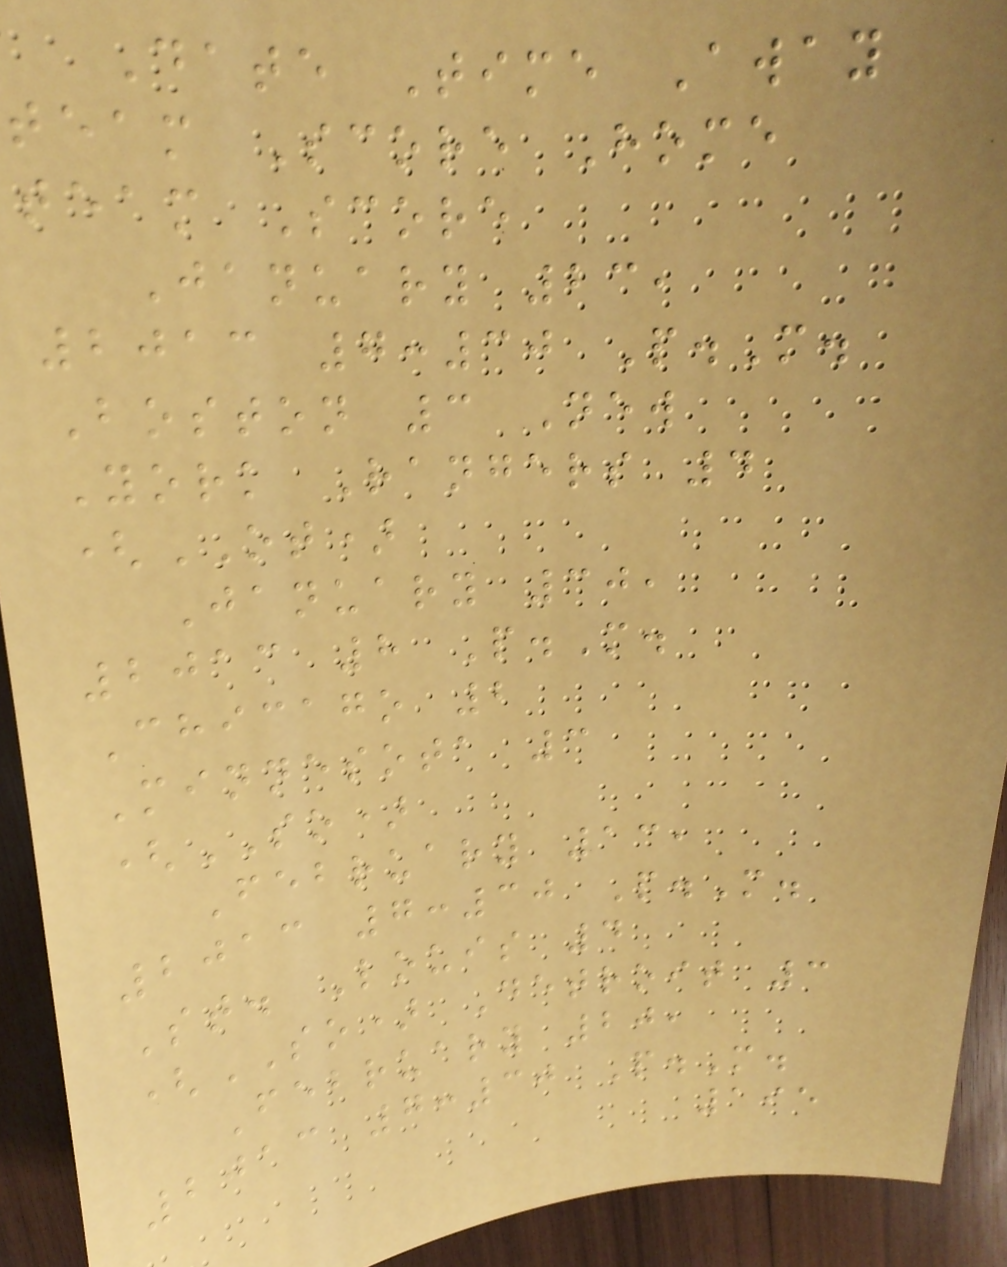Date Time Away
team Score Home
team Score
January 23,
2013 7:30 P.M.
Boston 3 New
York Rangers 4
(OT)
January 30,
2013 8 P.M.
Chicago 2
Minnesota 3
(SO)
February 13,
2013 7:30 P.M.
St. Louis 4
(SO) Detroit 3
February 20,
2013 7:30 P.M.
195
